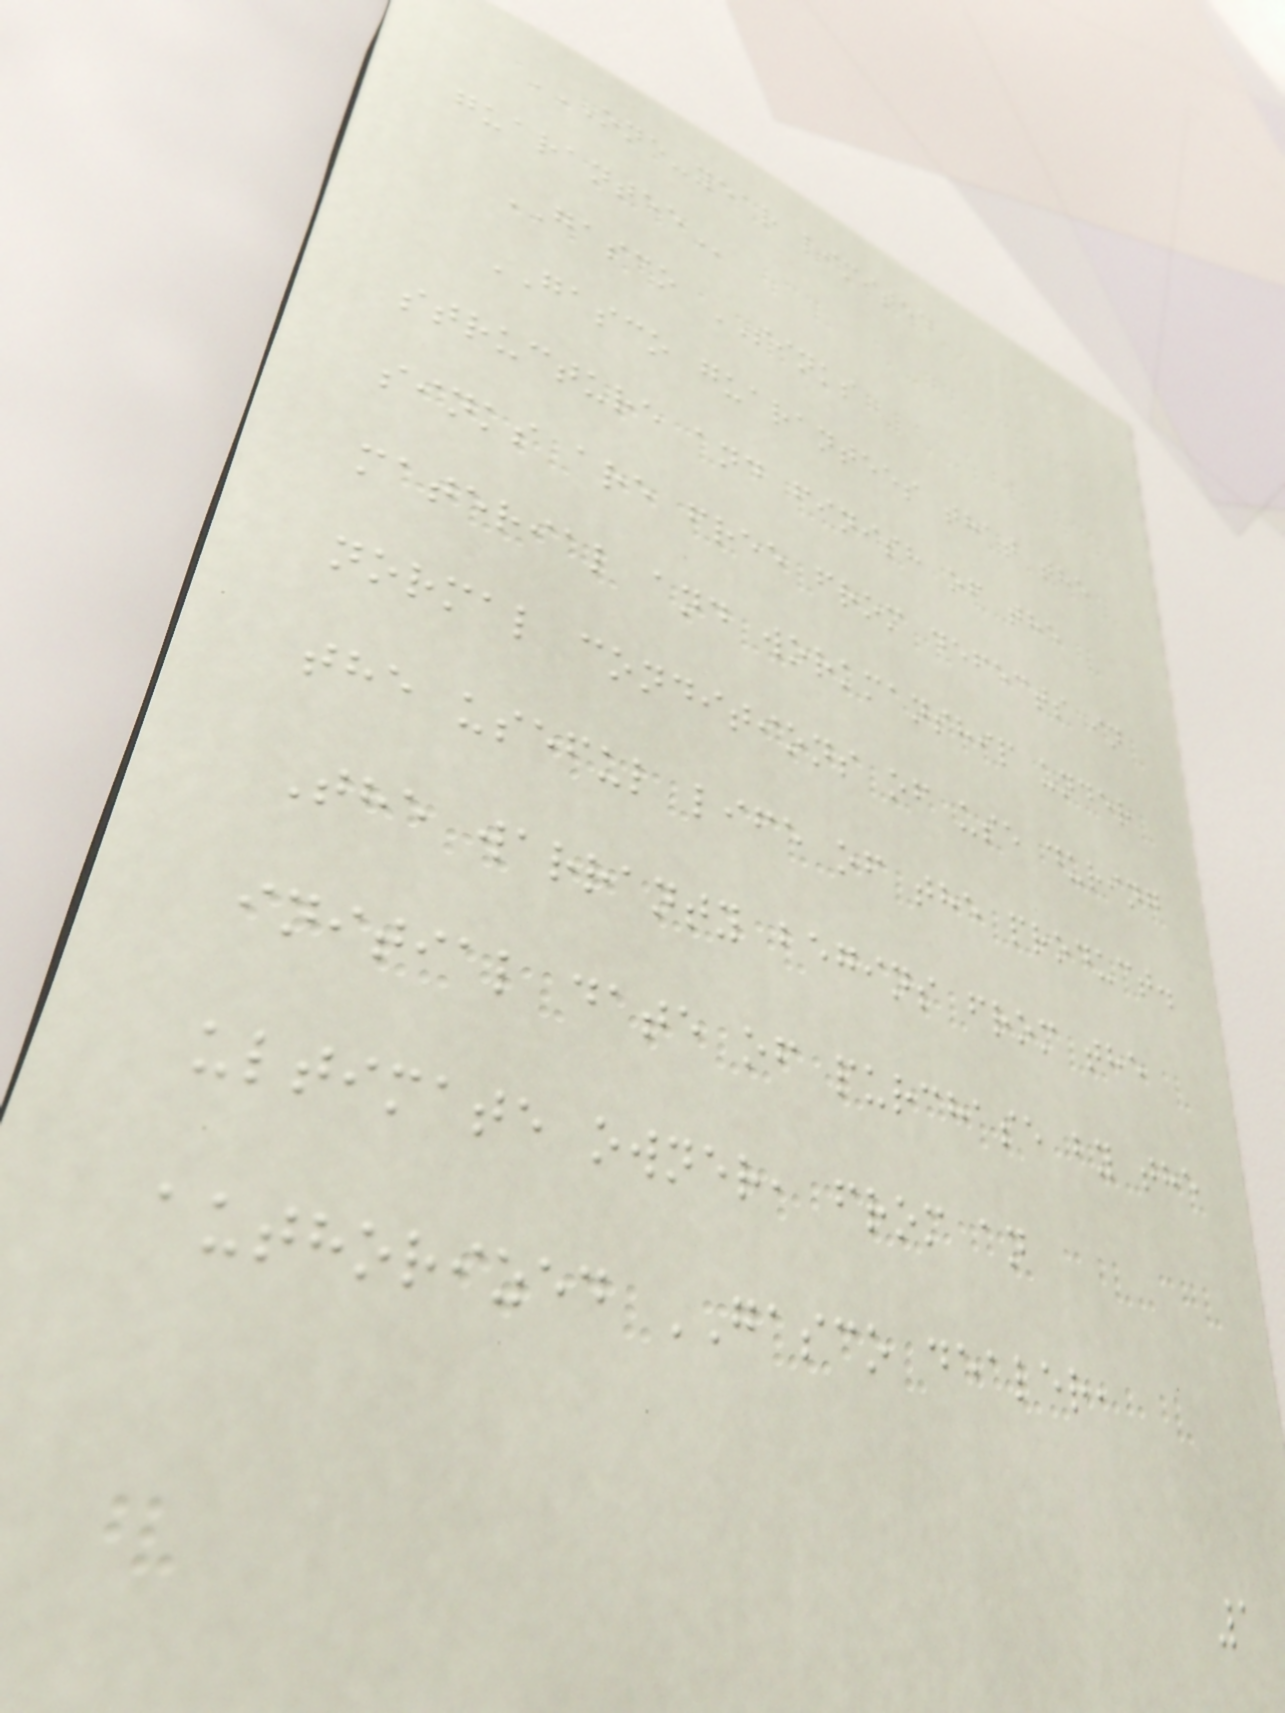ONE-YEAR LIMITED
GUARANTEE
GASCO SINKS
GASCO guarantees that the
structure and finish of the
sinks are free from defects in
material and workmanship under
normal conditions of use during
the useful life of the product.
The warranty begins from the
initial date of purchase by the
ultimate owner, from an
authorized GASCO dealer,
1
